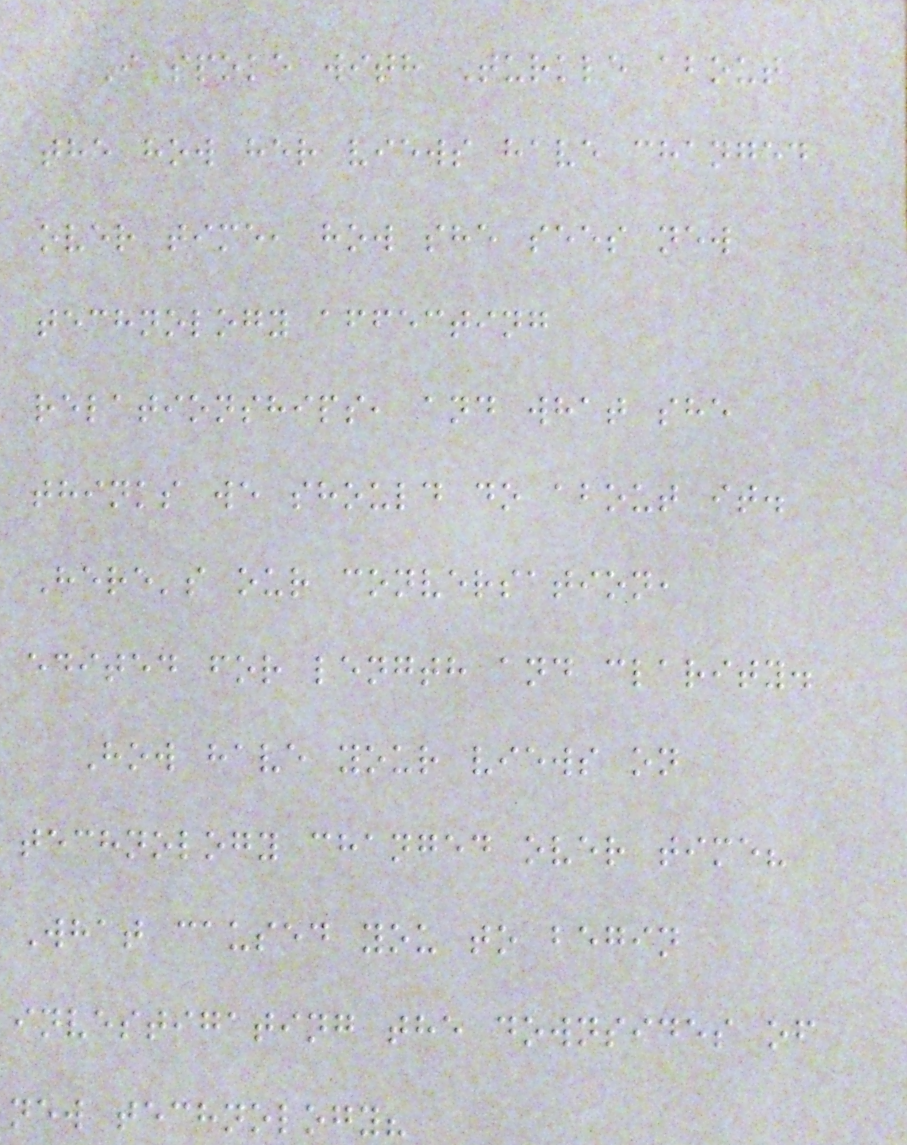I spoke with Turkle about
the how her views have changed
over time, how she sees new
technology affecting
relationships, and what she
thinks we should do about it.
Here's our conversation,
edited for length and clarity.
How have your views on
technology changed over time?
What caused you to begin
investigating the downsides of
new technology?
